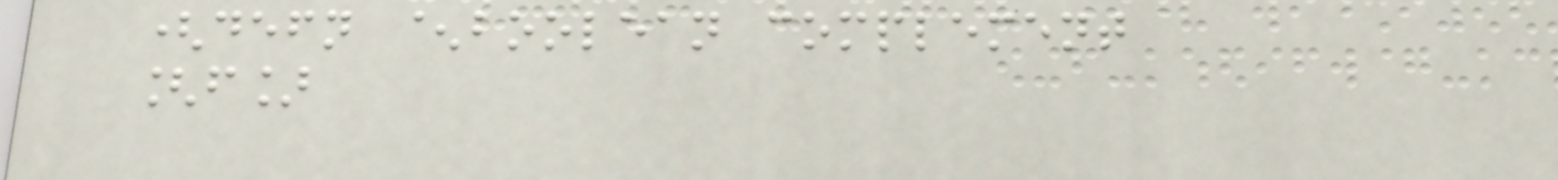(defn ^boolean complement
[f]
